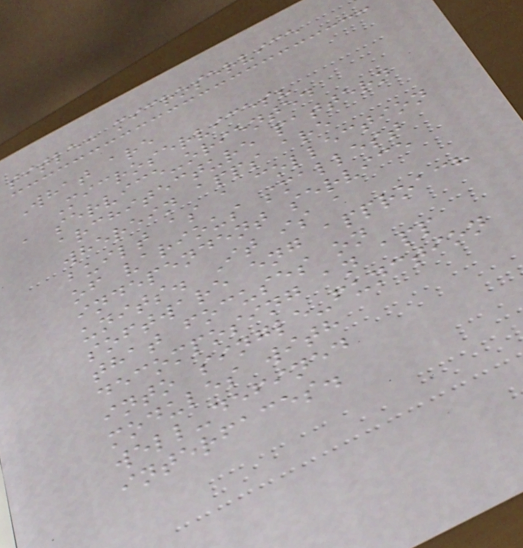title: microservice
What are
Microservices?
a service-oriented
architecture pattern
wherein apps are
built as a collection
of various smallest
independent service
units. It is a
software eng approach
that focuses on
decomposing an app
into single-function
modules with
well-defined
interfaces.
